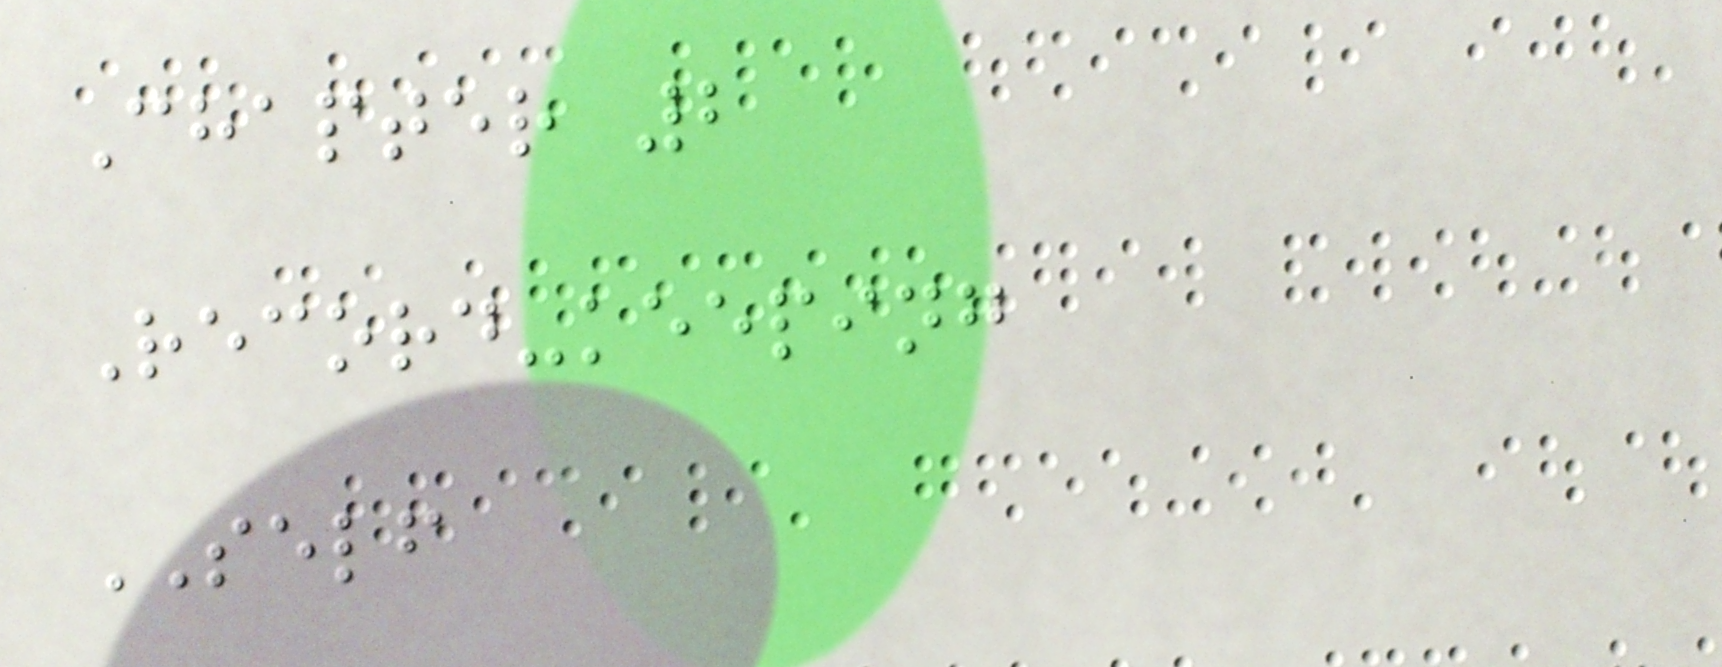Chapter 2
Record-keeping
SELF
